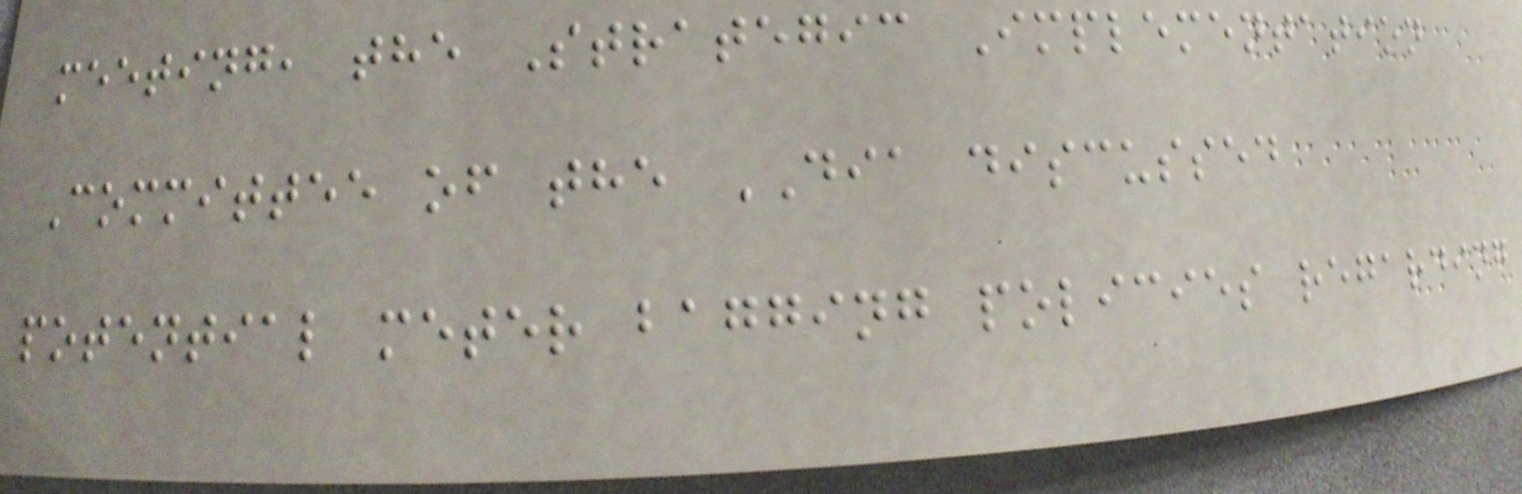meeting, the Strategic Implementation
Committee of the DIA discussed
potential meter bagging policies regarding
